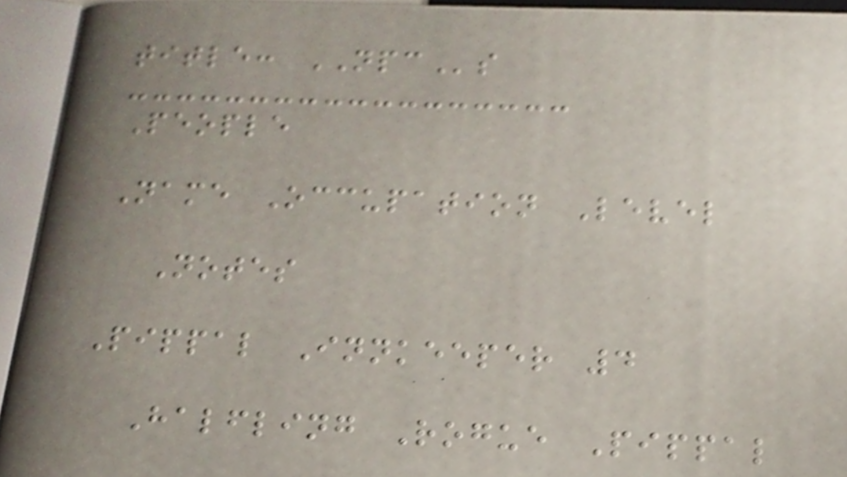title: NPCs
People
Name Occupation Level
Notes
Pippal Innkeeper 4
Halfling Rogue Pippal
